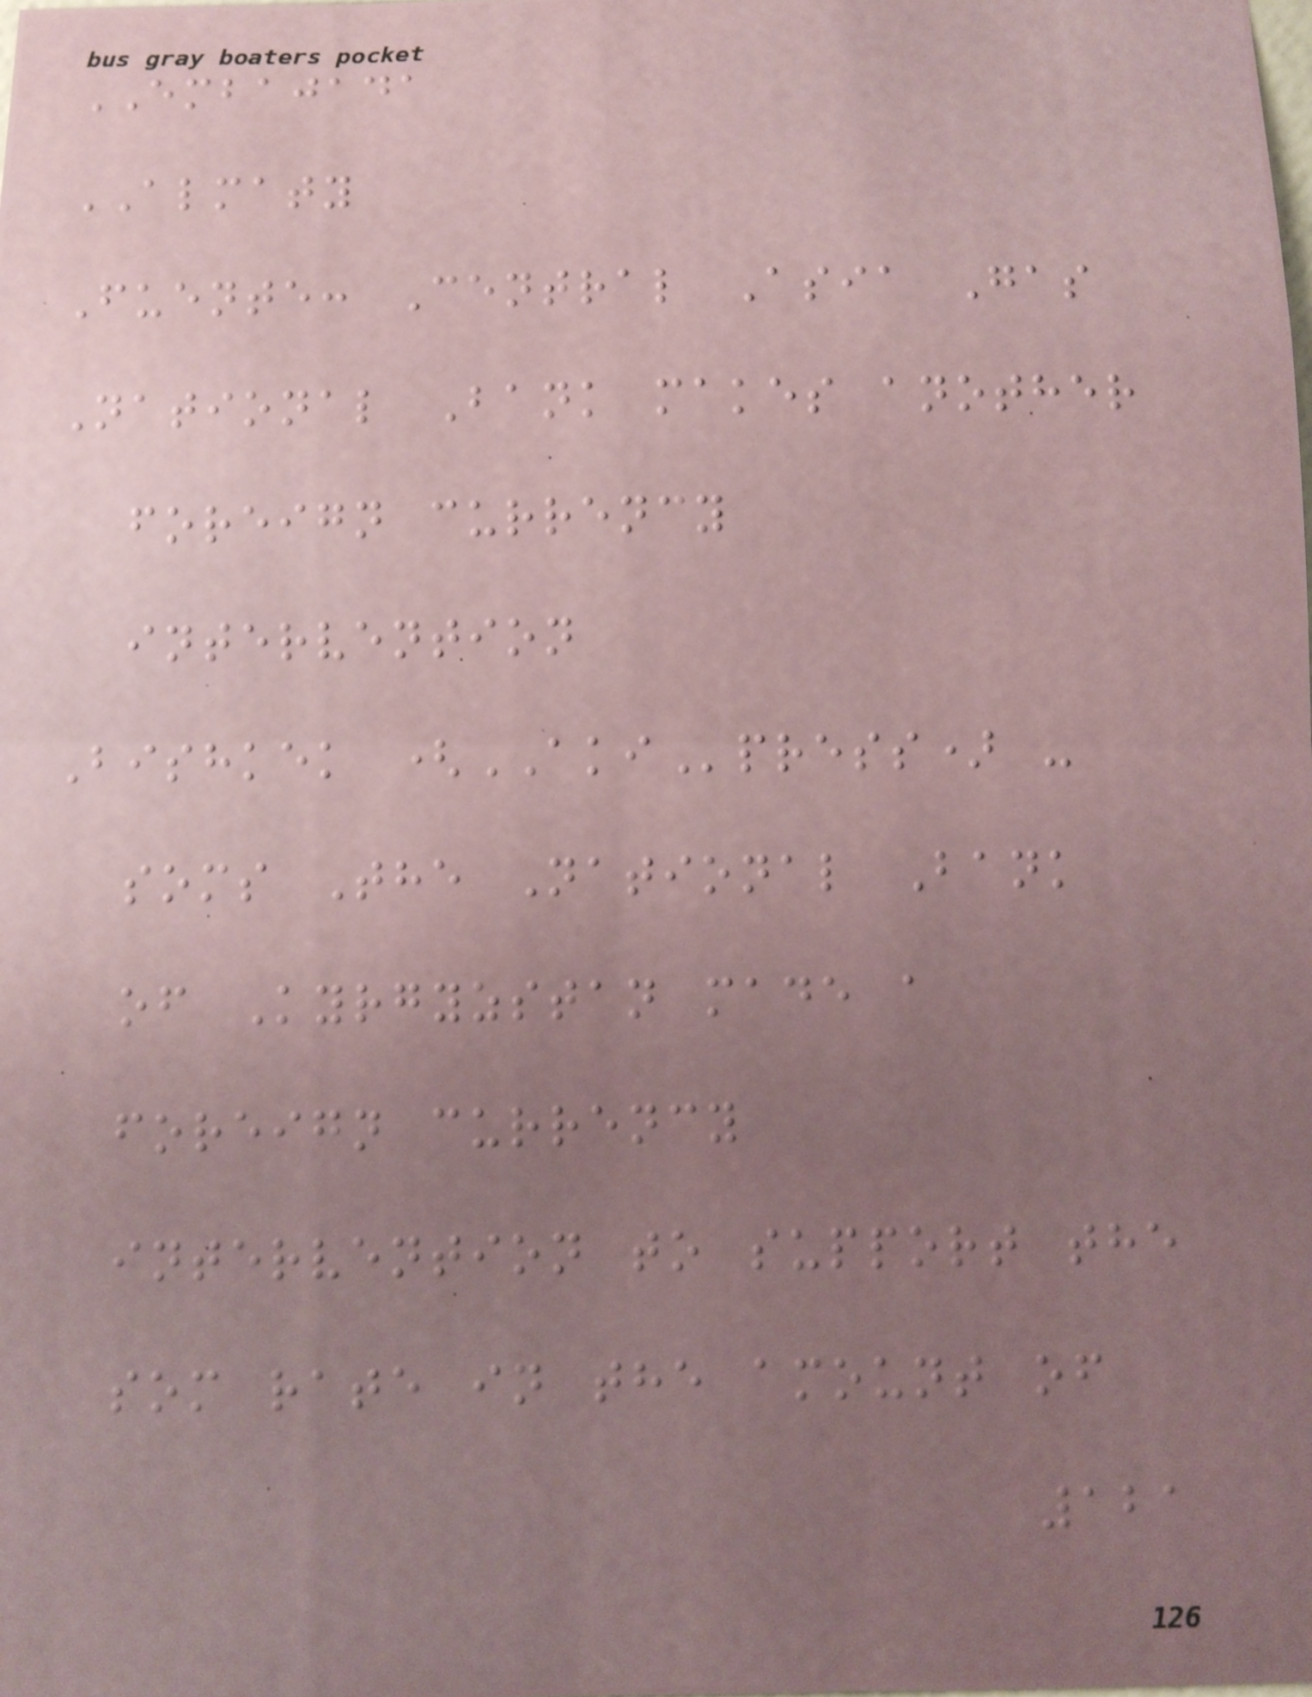EMBAJADA
ALMATY
Fuente: Central Asia Gas
National Bank makes another
foreign currency
intervention
Bishkek (AKIpress) -
soms The National Bank
of Kyrgyzstan made a
foreign currency
intervention to support the
som rate in the amount of
121
